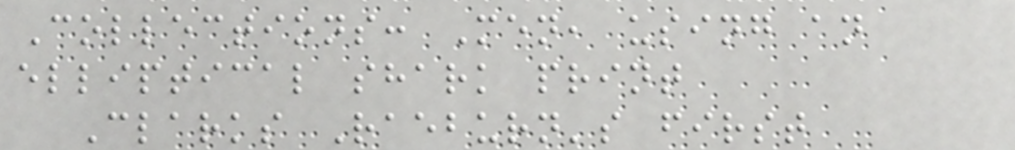Collections: Men, using an
elliptical shark print
Clarks Raeburn's first
